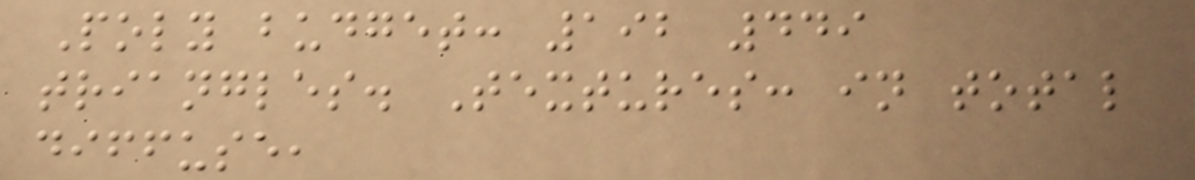Poly budget: 192 449
triangles. Textures: in total
diffuse,
